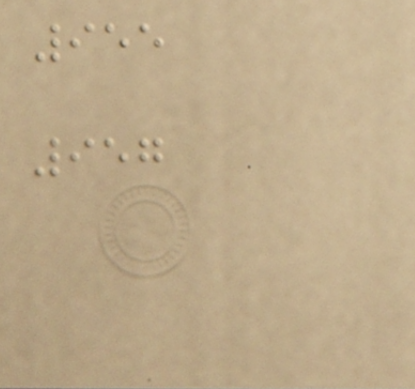955
957
